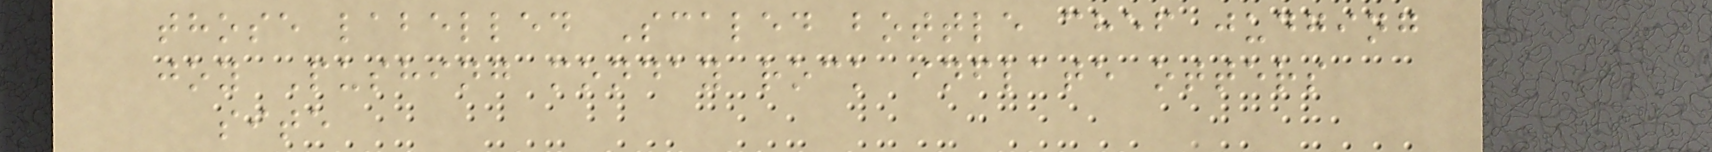those labelled Scaled bottle chef judging
joy Pushing monday rock inflate otters
site
